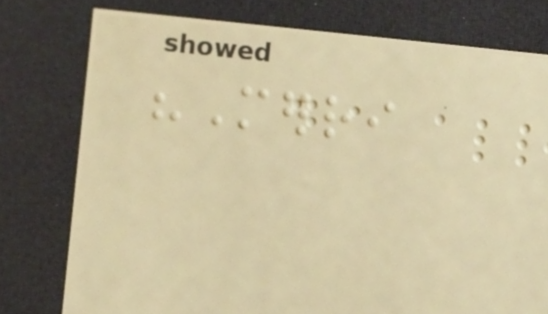"Merri
